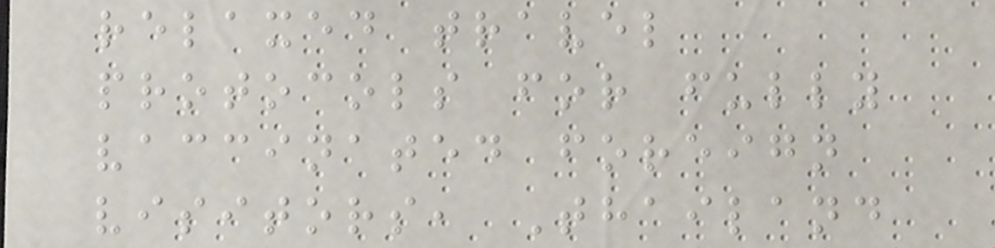relaxed travel
protocols for fully
vaccinated foreign
visitors, Thailand
